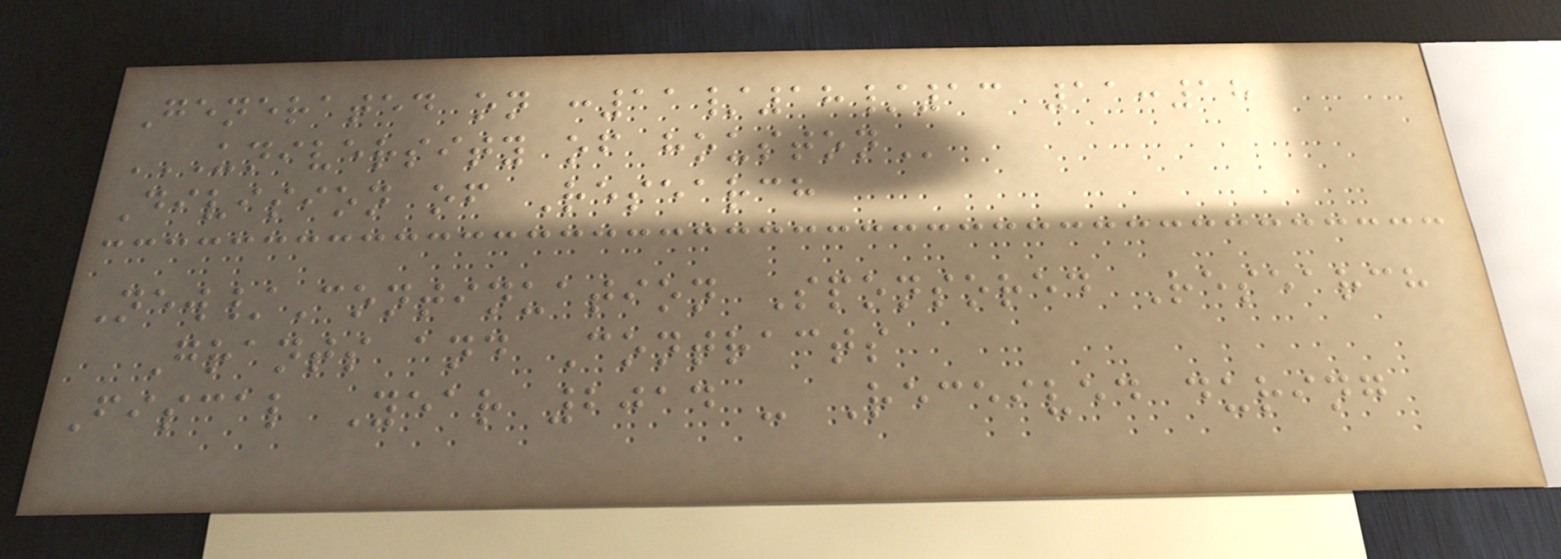Generated on :11/18/13 11:18
UNIVERSITY OF HOUSTON
Division of Research
New/Continuation Sponsored Research
Grants and Contracts
Fiscal Year 2014 - Received during
